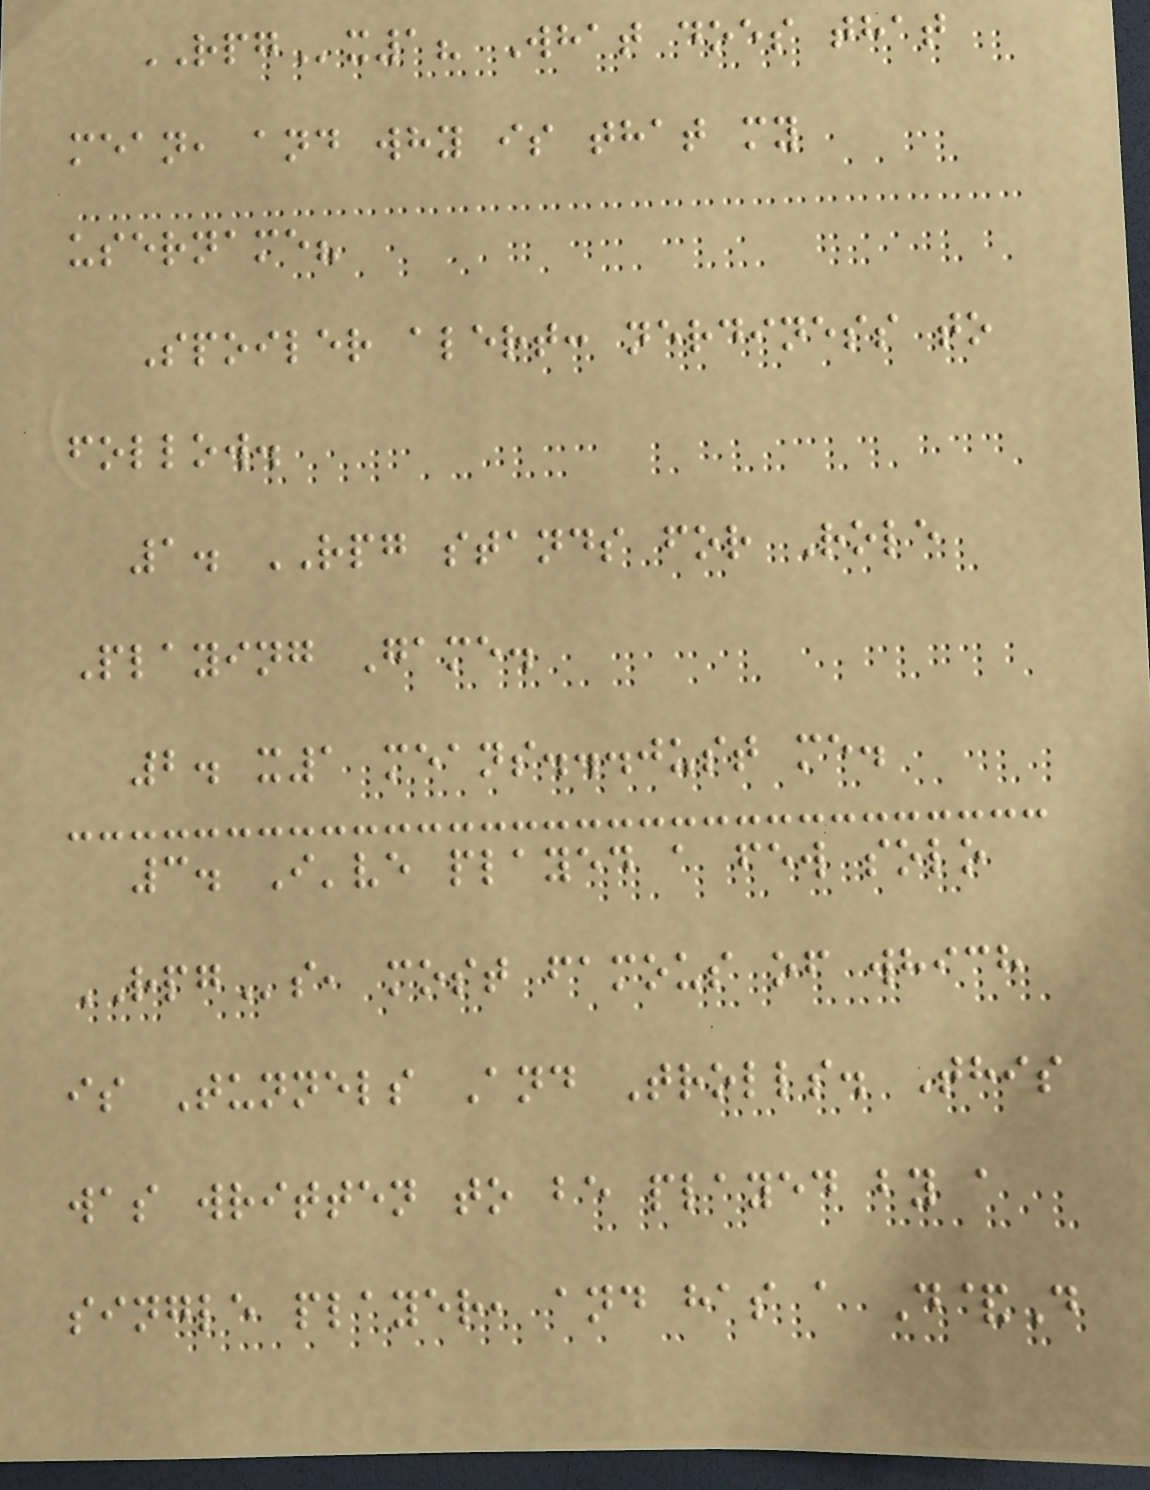RPGx1? What does that
mean, and why is that my
username?
Spoiler alert: nerdiness to
follow.
1. RPG stands for Role
Playing Game.
2. x1 means...just me.
3. I've played a few solo
RPGs, most famous of which
is Tunnels And Trolls. This
was written to be played by a
single player, and has a D&D
